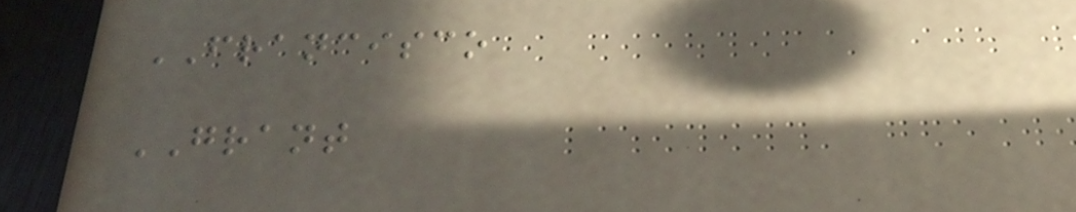FRANCISCO
GRANT
